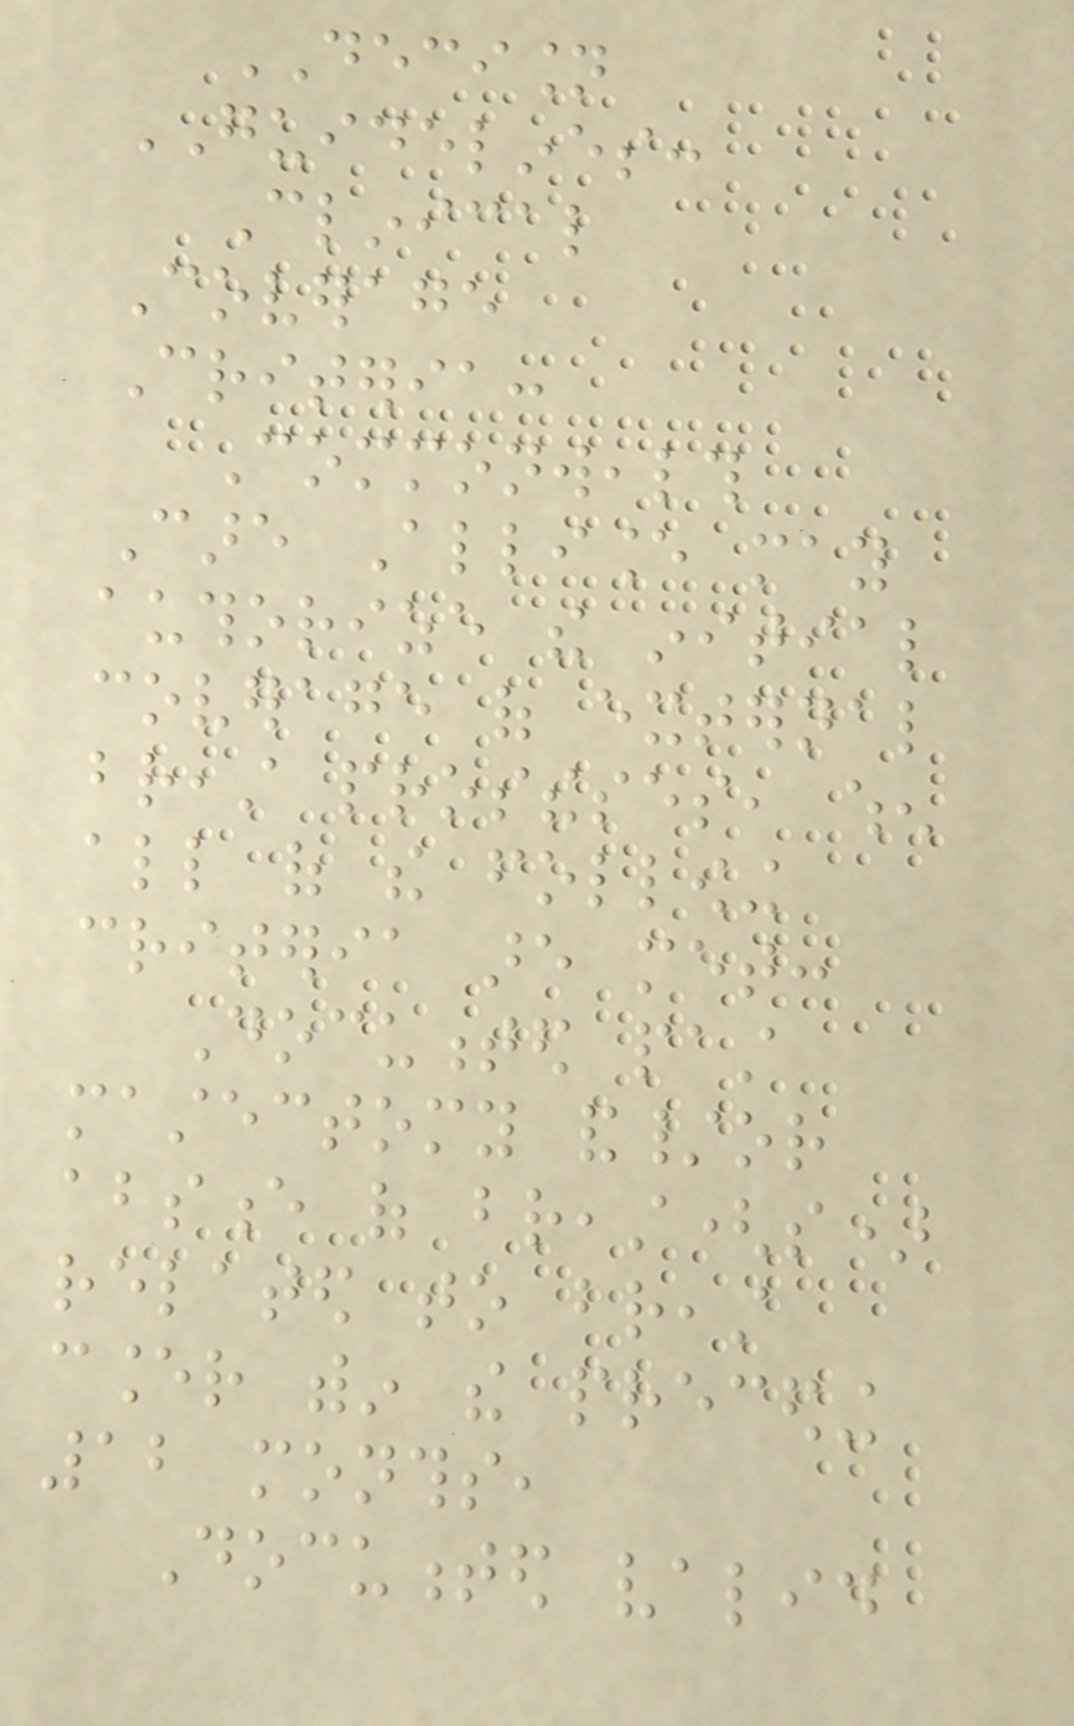DECISION
GUIDELINES:
Clinical
Coverage
Criteria:
Commonwealth
Care Alliance may
authorize the initial
coverage of external
breast prostheses, when
all of the following
criteria are met:
Documented past
mastectomy and/or
absence of breast(s)
related to breast
cancer within the preceding
12 months,
Documented valid
